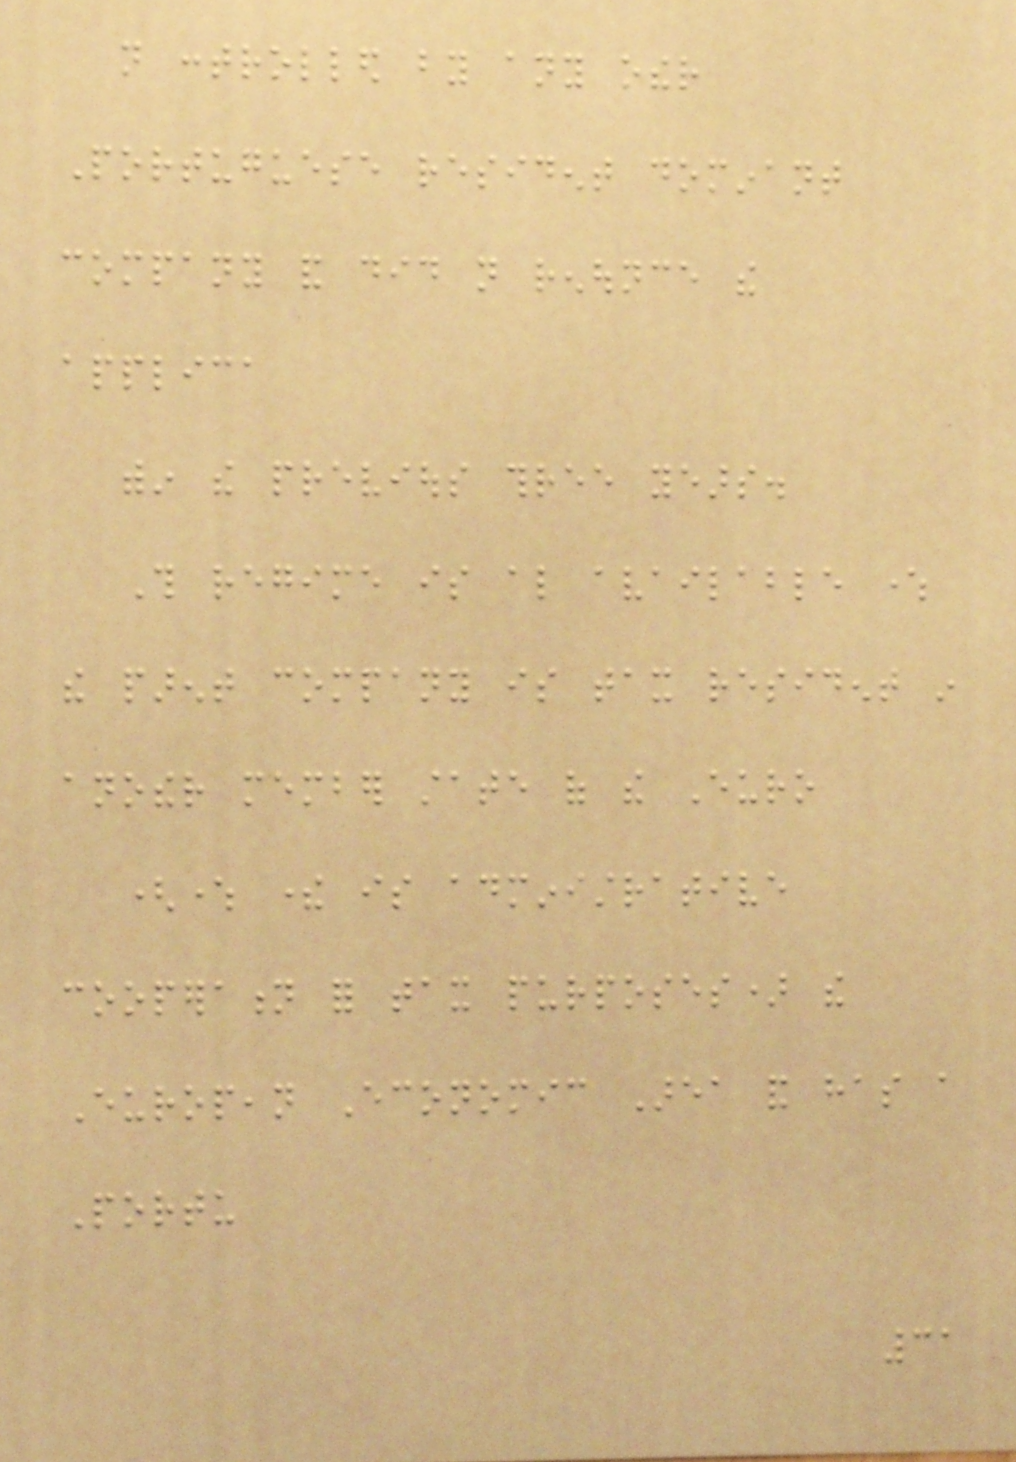not controlled by any other
Portuguese resident dominant
company and did not renounce the
applica
within the previous three years.
This regime is also available where
the parent company is tax resident in
another member state of the Euro
(where there is administrative
cooperation for tax purposes) the
European Economic Area and has a
Portu
31
